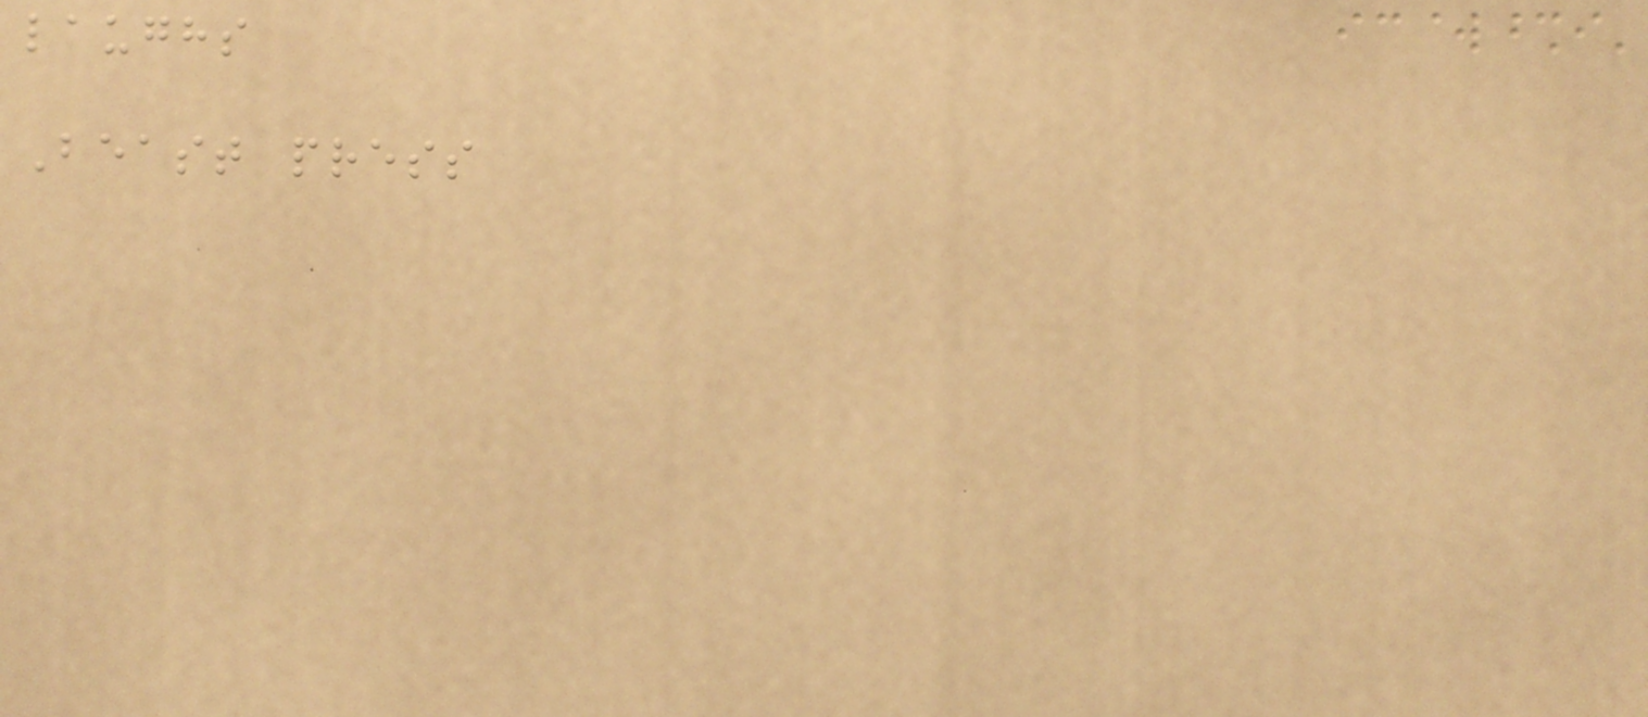laughs
Beast press
